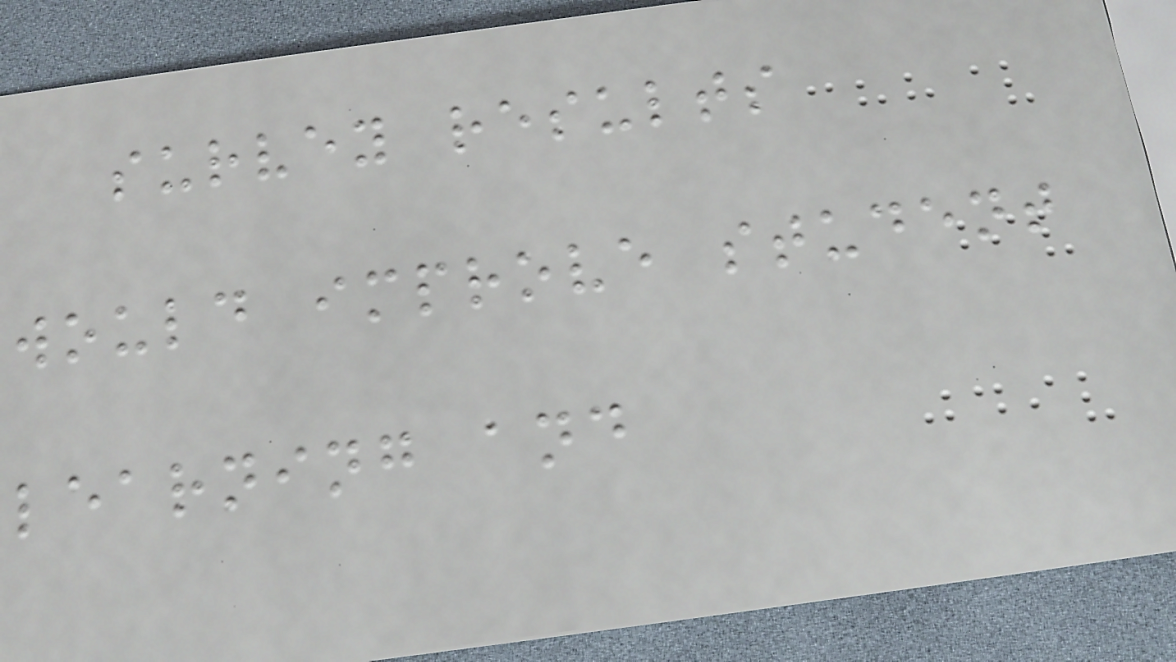survey results
would improve student
learning and
